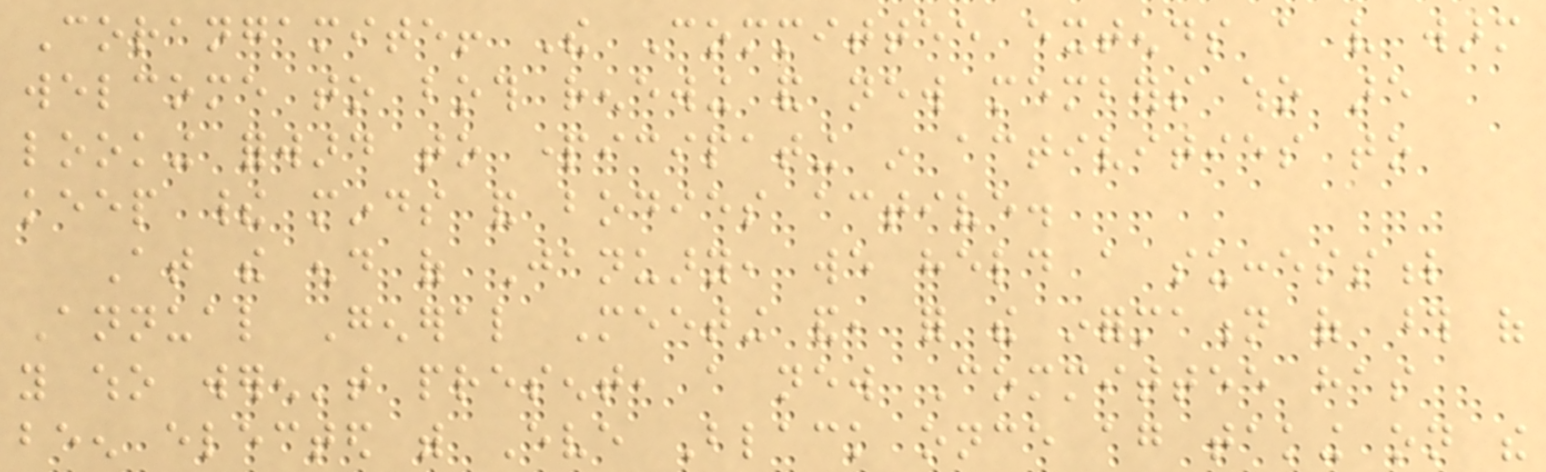Corangamite! The Committee extends a very warm
welcome to both renewing and new members who are
looking forward to participating in activities to
keep their minds and bodies active.
At the end of January, we held a successful
Annual General Meeting and, for the information of those of
you who weren't present, a new Committee has
been elected with Eve Black once again taking on the
